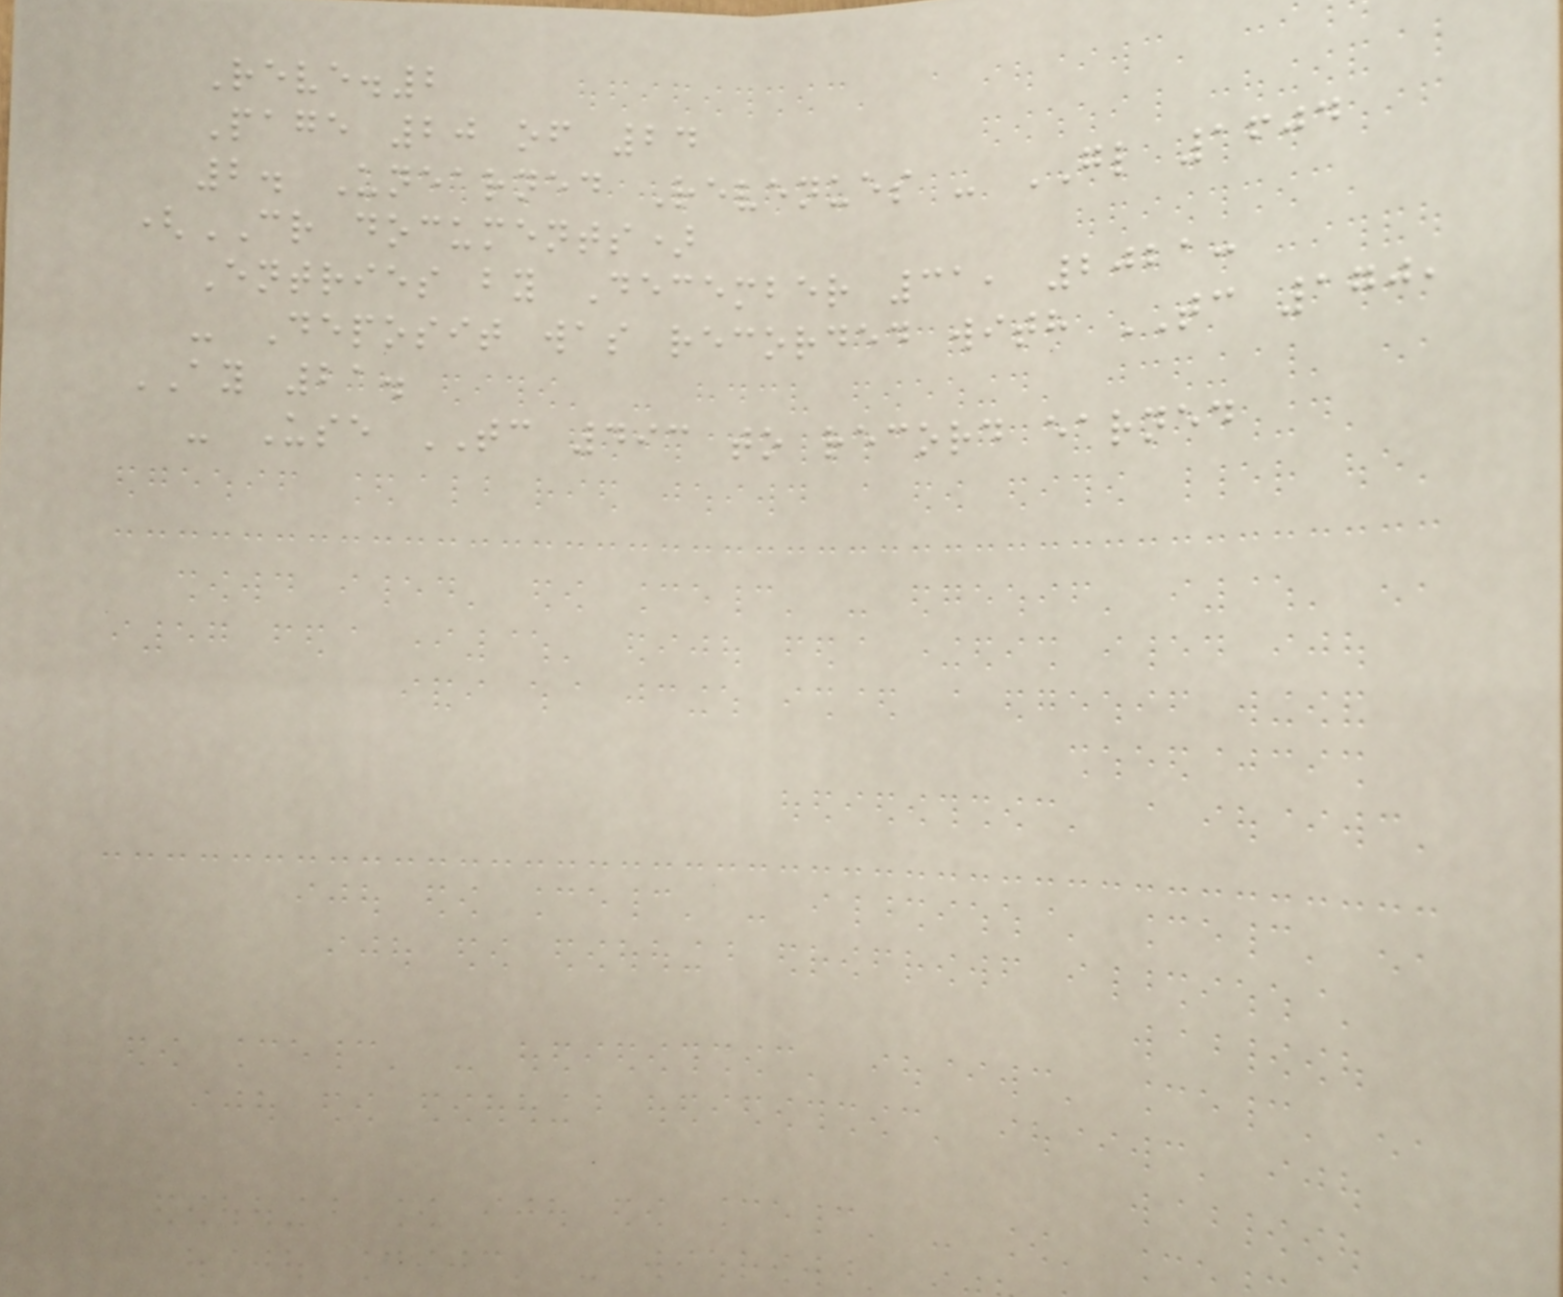Reve.2
Page 20 of 24
2. Unearned Revenues - GL 1604
(CR documents)
Entries by December 31, 2021:
- Deposit was recorded with TC 170,
AY 21.
- Use TC 493 to record earned
